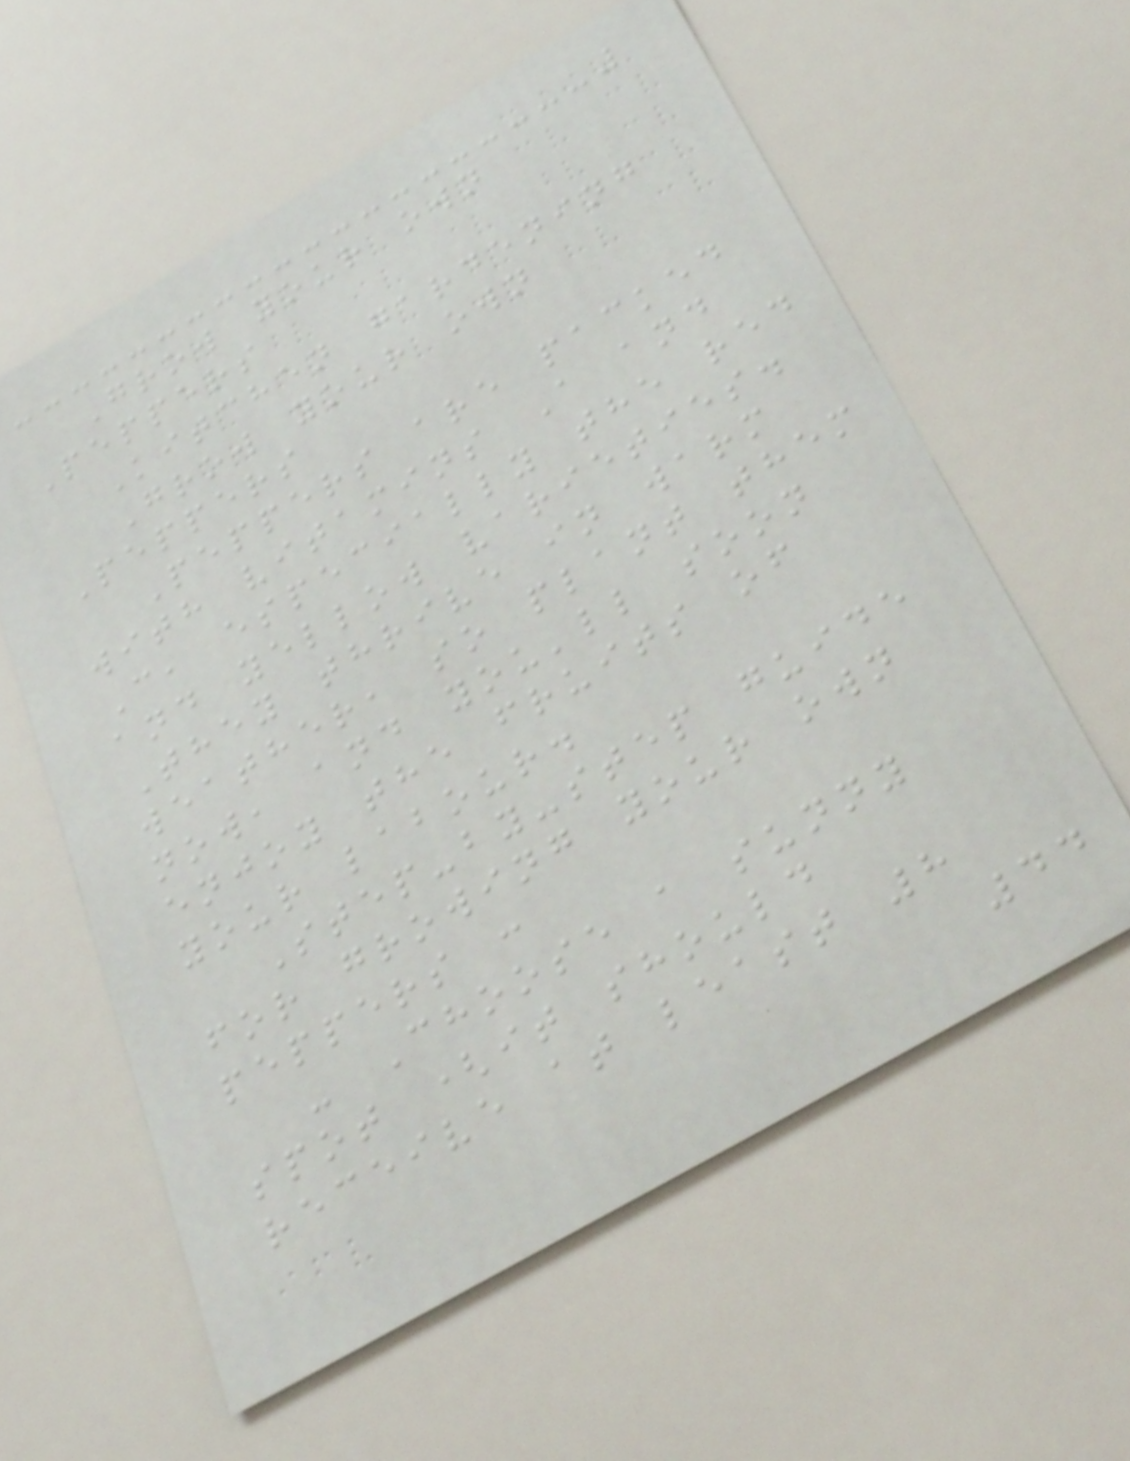Grow your own
Peppers
Kitchen gardening
Grow your own
Peppers
Peppers are packed
with vitamins A and
C, especially the red
and yellow varieties.
They thrive in warm
weather, so plant them
now, and you'll soon
enjoy the fruits of
your labour.
Step-by-step guide
for growing your own
peppers :
- Choose a sunny
spot (it should
receive at least 8
44
